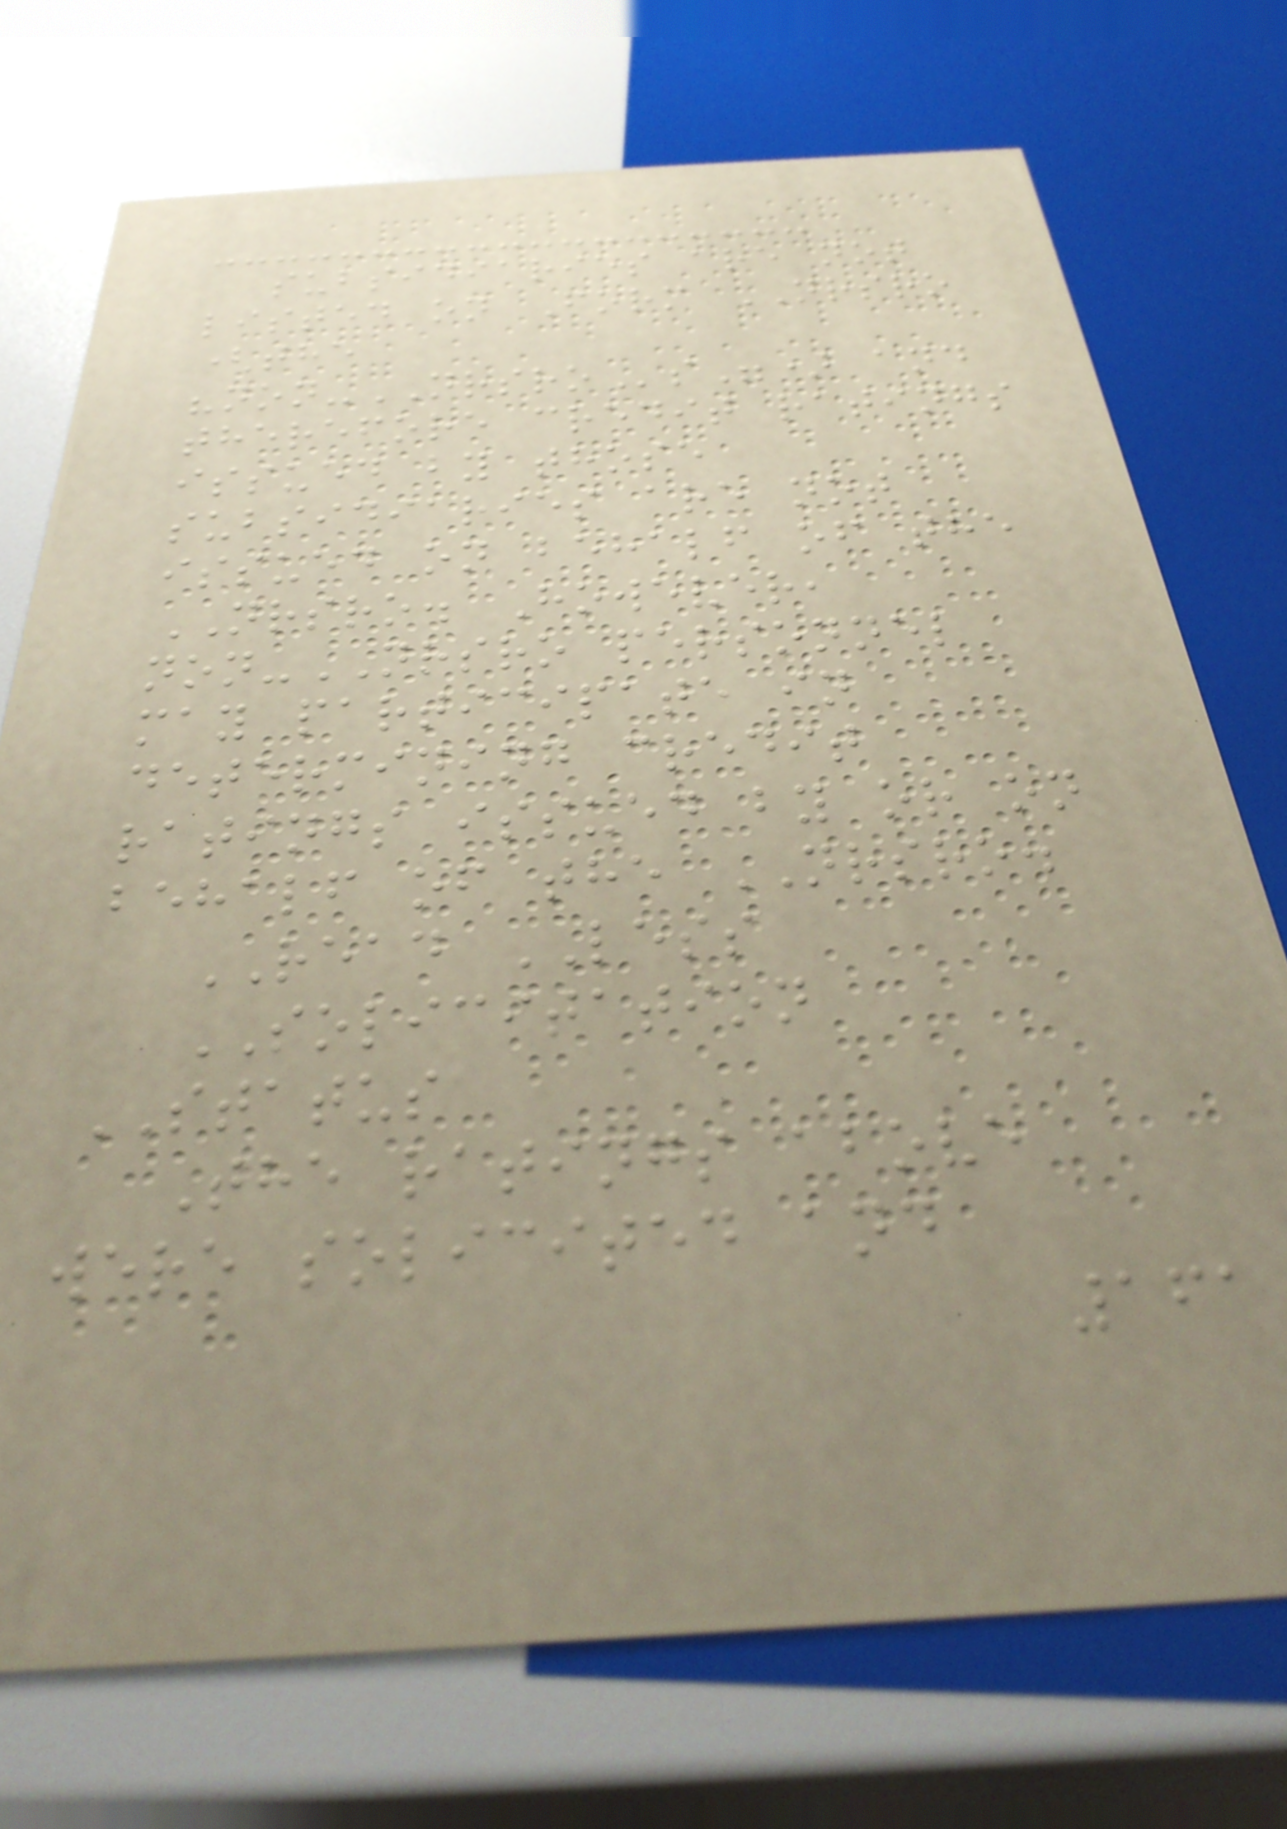subsidiaries are not
listed on Form NRSRO
(the
"non-NRSROs") and
therefore credit ratings
issued by those
subsidiaries are not
issued on behalf of the
NRSRO. However,
non-NRSRO personnel
may participate in
determining credit
ratings issued by or on
behalf of the NRSRO.
READ LESS
SOLICITATION
STATUS
The ratings above
were solicited and
161
